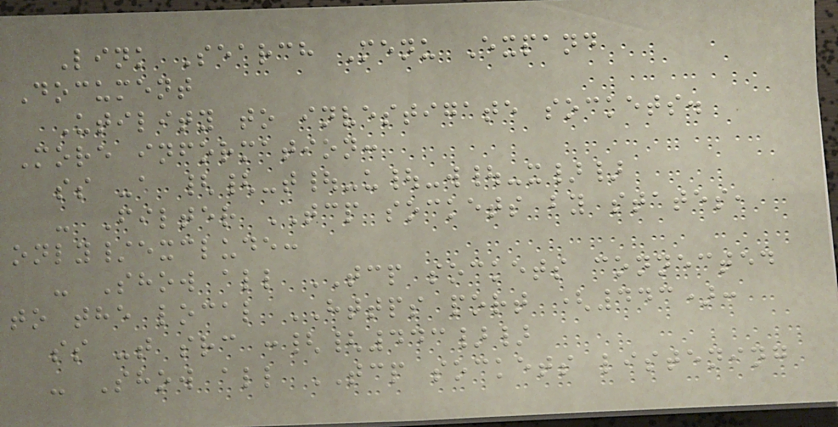Link Search Menu Expand
Document
Utility to investigate sockets.
More information:
ss -a {{-t|-u|-w|-x}}
- Filter TCP sockets by states,
only/exclude:
- Show all TCP sockets connected
to the local HTTPS port (443):
ss -t src :{{443}}
- Show all TCP sockets listening
